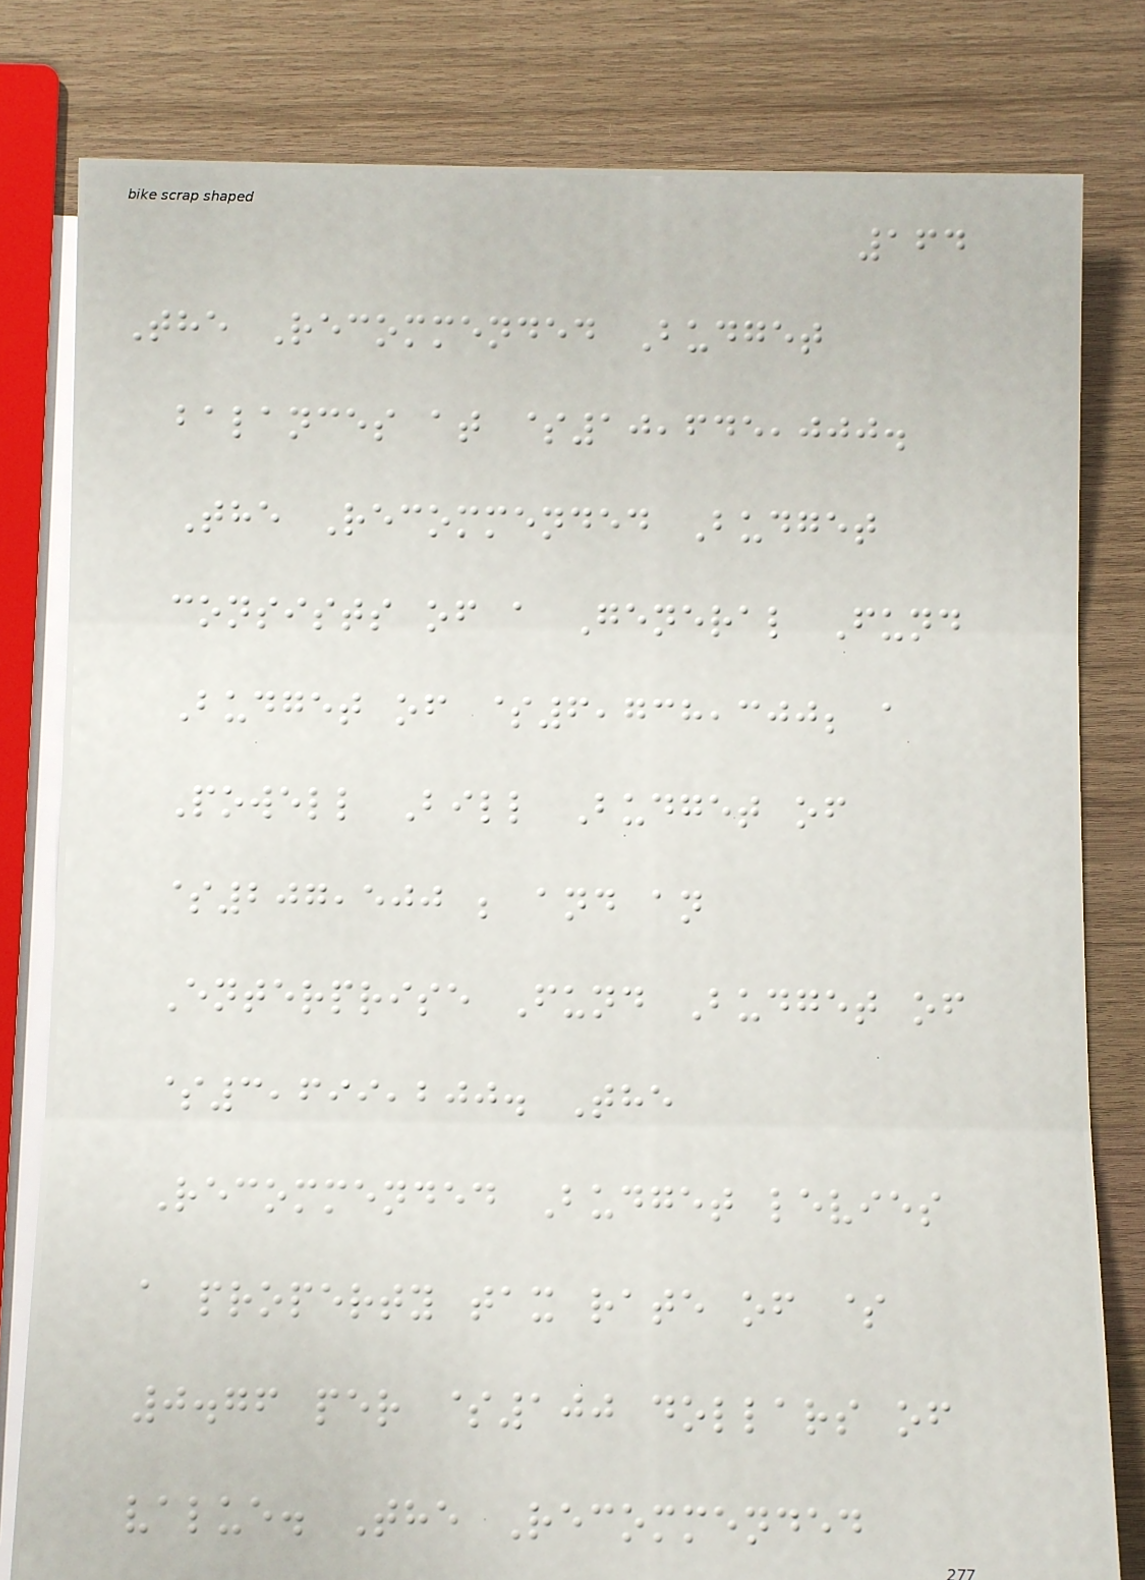164
The Recommended Budget
balances at $10,645,000.
The Recommended Budget
consists of a General Fund
Budget of $6,738,300; a
Powell Bill Budget of
$207,500 ; and an
Enterprise Fund Budget of
$3,699,200. The
Recommended Budget levies
a property tax rate of $
0.76 per $100 dollars of
value. The Recommended
